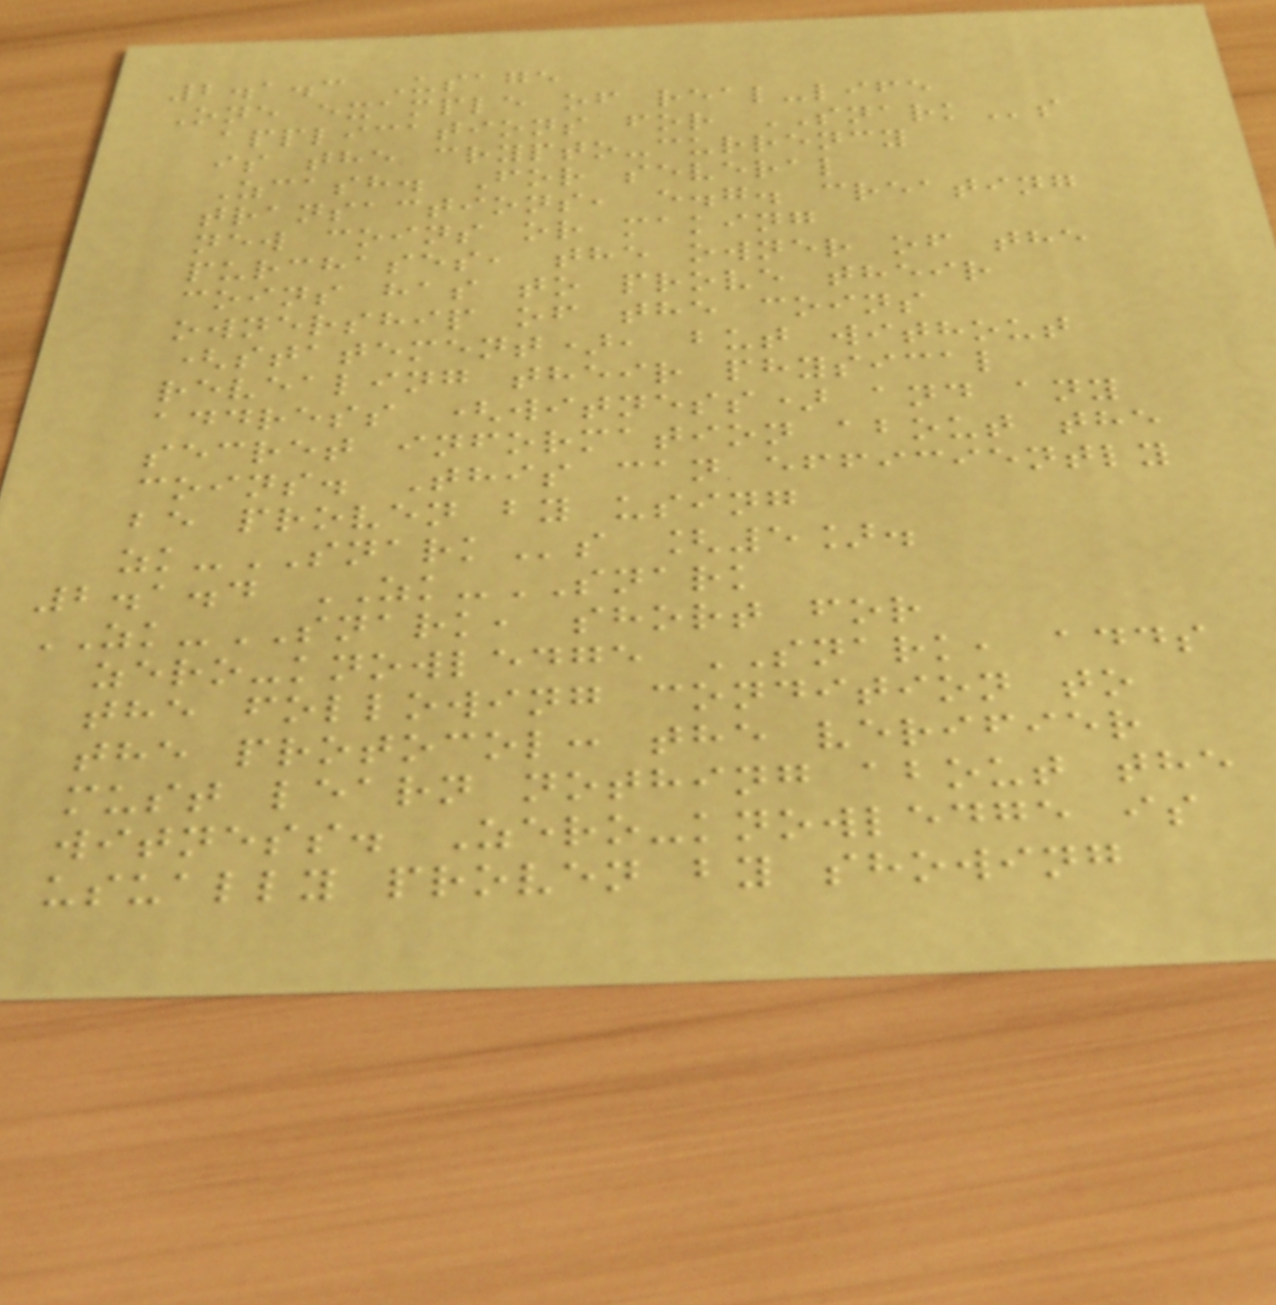2.1.3 Usage
One example of real-life
applications for SNARKs
is the crypto-currency
Zcash. For several
transactions, e.g. creating
new coins or making
purchases, the owner of the
coins has to prove their
ownership of the coins
(statement), but without
revealing their physical
address (witness) and any
secret information about the
coins. This can efficiently
be proven by using
zk-SNARKs [5].
2.1.4 ZK-SNARK
ZK-SNARK, short for
zero-knowledge SNARK, adds
the following condition to
the protocol: the verifier
must learn nothing about the
witness. Zero-knowledge is
usually proven by showing
